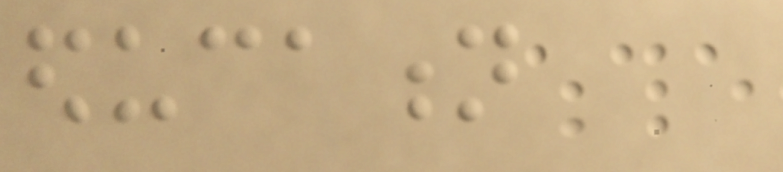education
